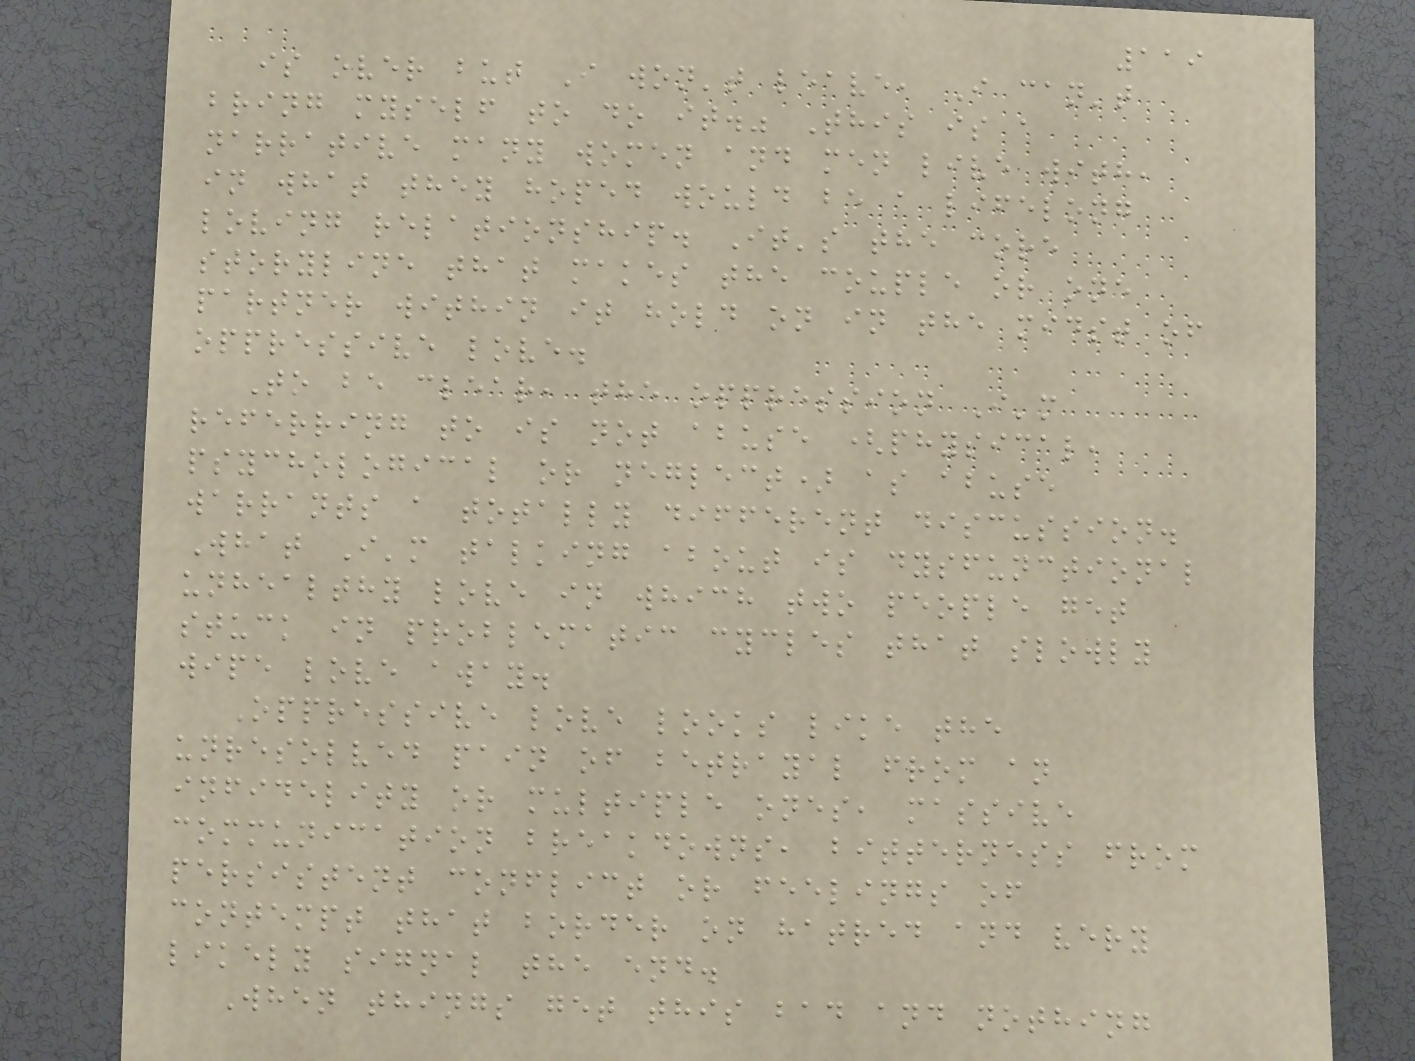119
is over but I won't leave, I can't
bring myself to do it." This is a
narrative many women and men live with,
in what they hoped would be a lifelong
loving relationship. It's the core
storyline that makes the couple or one
partner within it hold on in the midst of
oppressive love.
To be clear, the oppression I'm
referring to is not abuse (physical,
psychological or neglect) as abuse
warrants a totally different discussion.
What I'm talking about is dysfunctional
unhealthy love in which two people get
stuck in problematic cycles that slowly
wipe love away.
Oppressive love looks like the
unresolved pain of betrayal from an
infidelity or multiple ones, massive
communication breakdowns, bitterness from
persistent conflict or feelings of
contempt that border on hatred and very
likely signal the end.
When things get this bad and nothing
